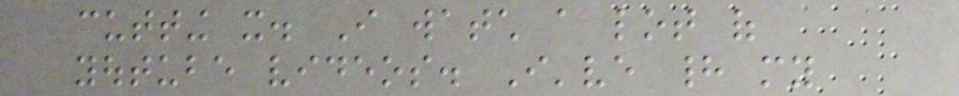cutting it. I watch a lot of
youtube videos. I've had my
